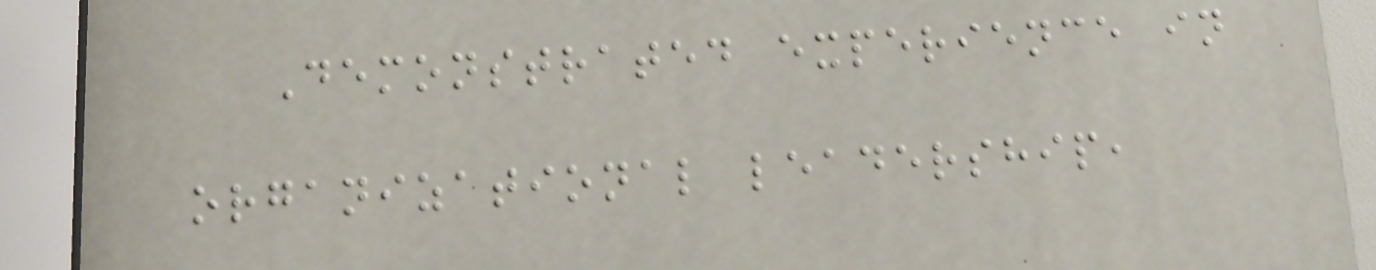Demonstrated experience in
organizational leadership,
